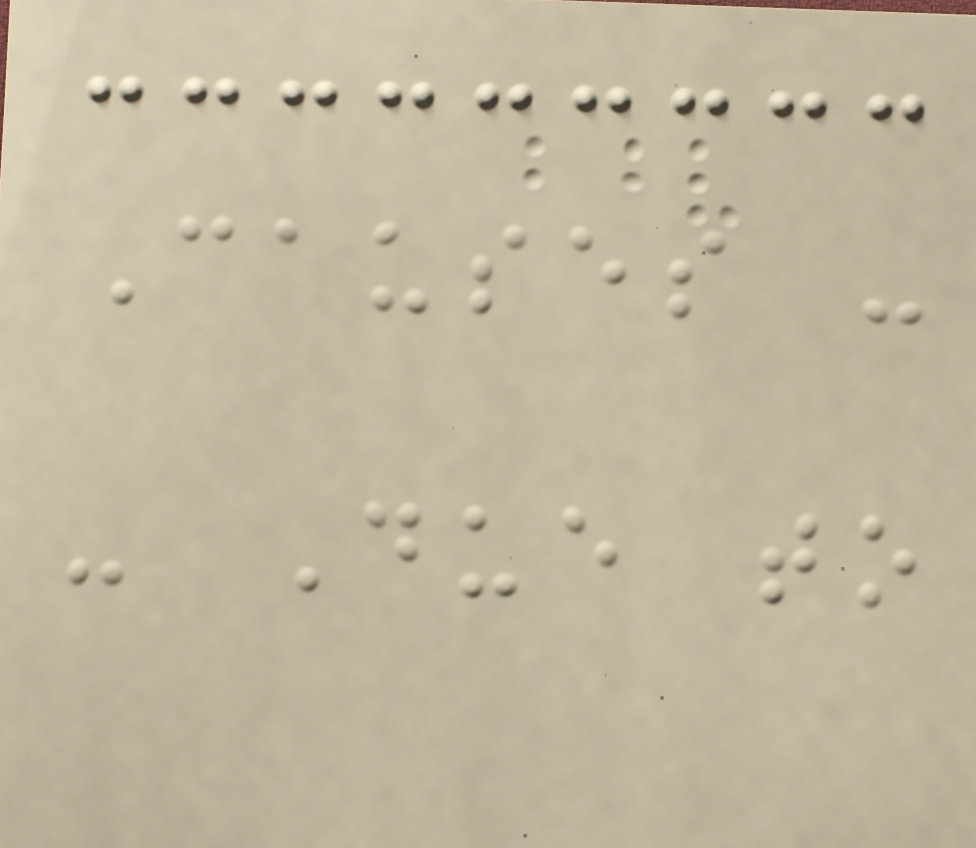Causes -
- Due to
